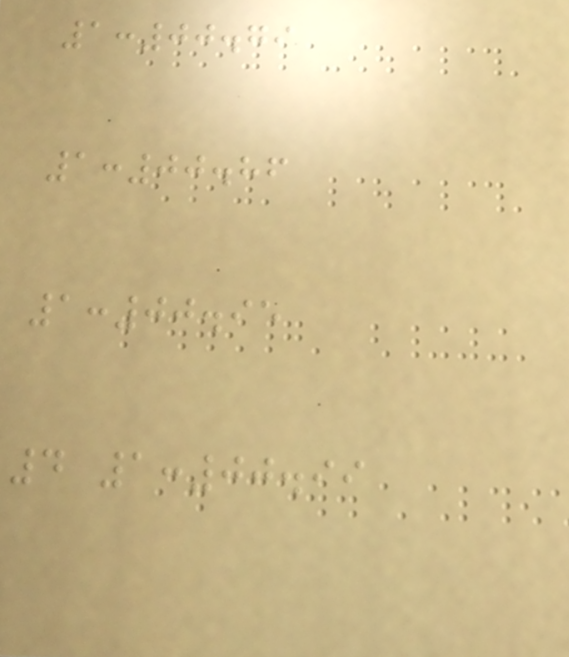1:00.79
1:00.86
1:00.95
4 1:00.99
